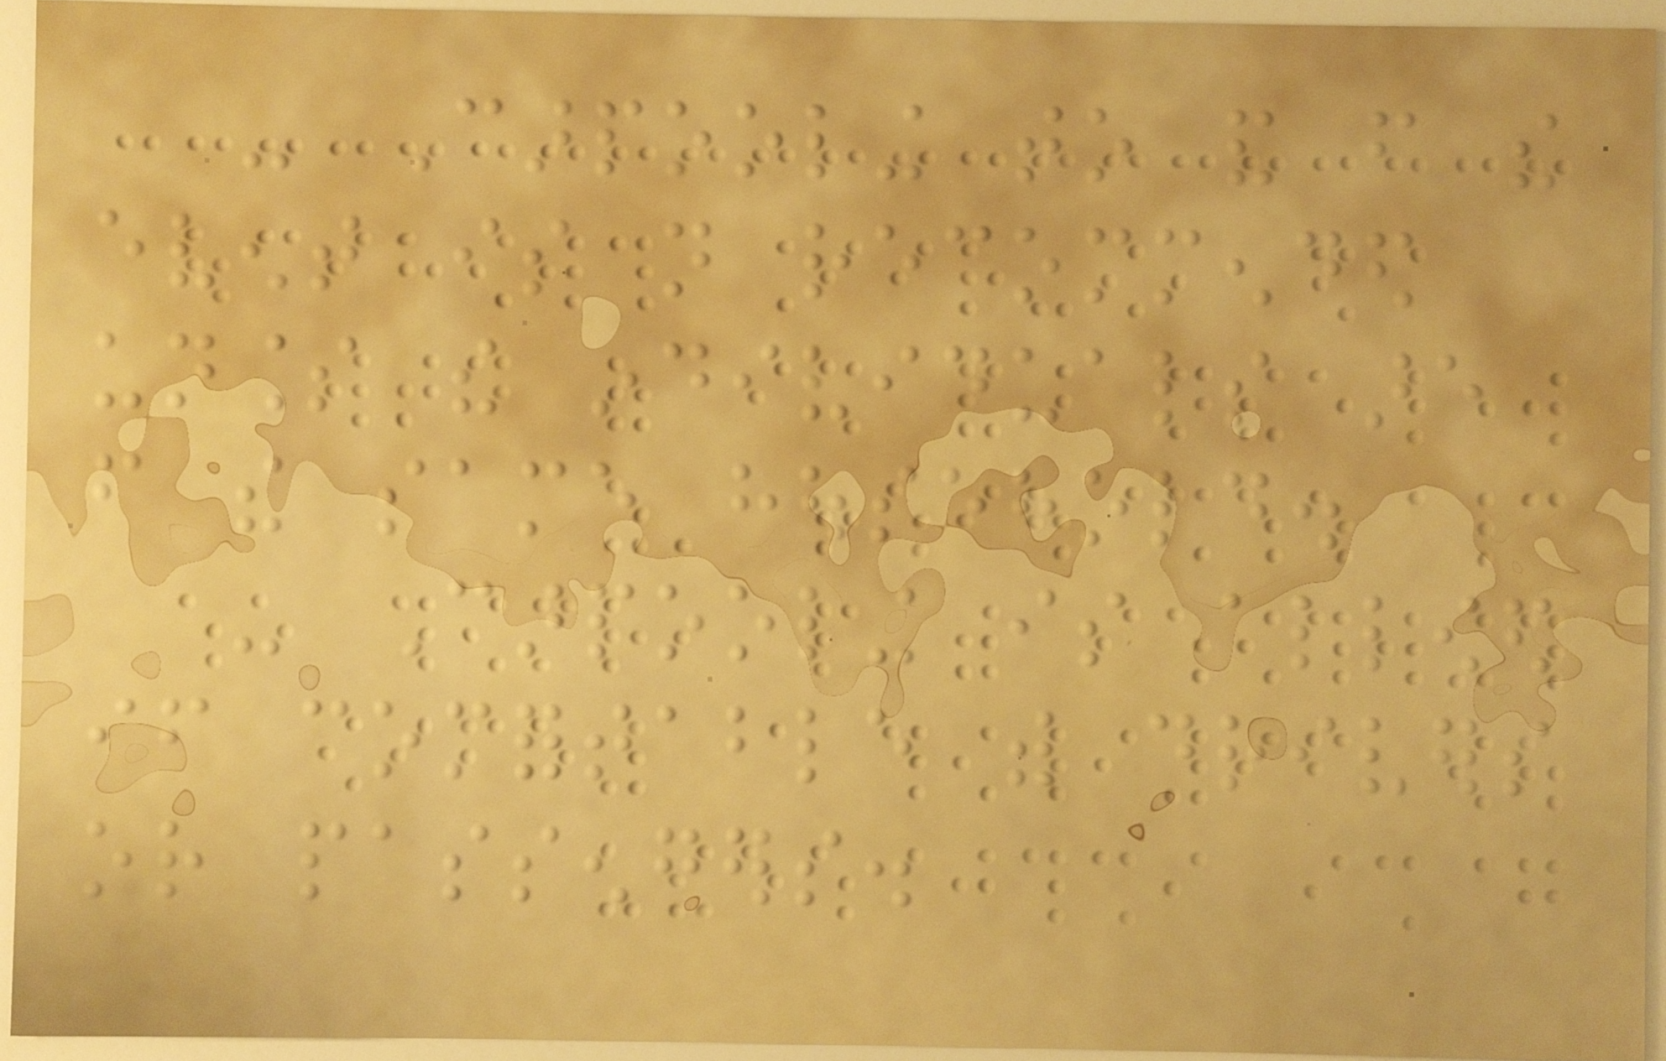- Carpooling to and from the
event is not recommended
unless the individuals are
from the same household.
- Carpooling is allowed
if comfortable with drivers
or passengers.
